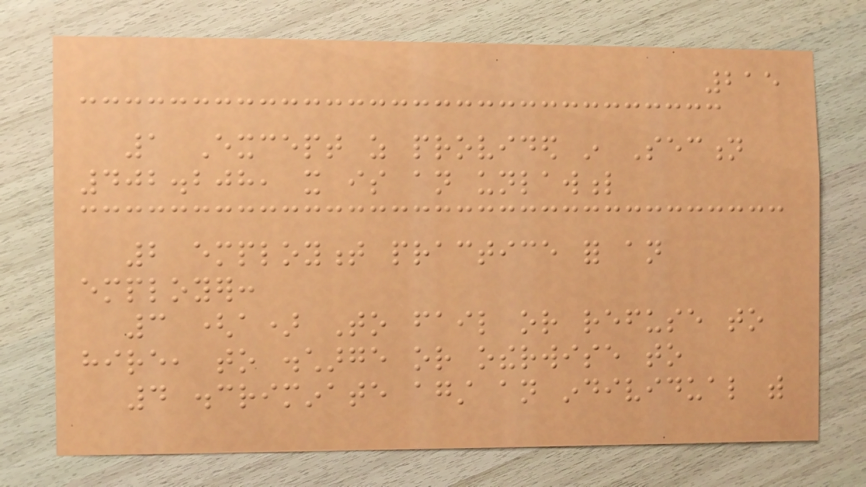215
1 Except as provided in Section
402.208, it is an unlawful
2 employment practice for an
employer:
3 (a) To fail or refuse to
hire, to discharge or otherwise to
4 discriminate against an individual with
